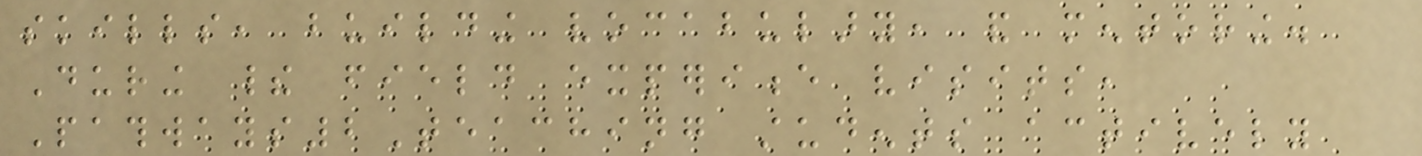skills, building vocabulary, and mentoring.
During their field experience visits,
Pathways2Teaching students actively
